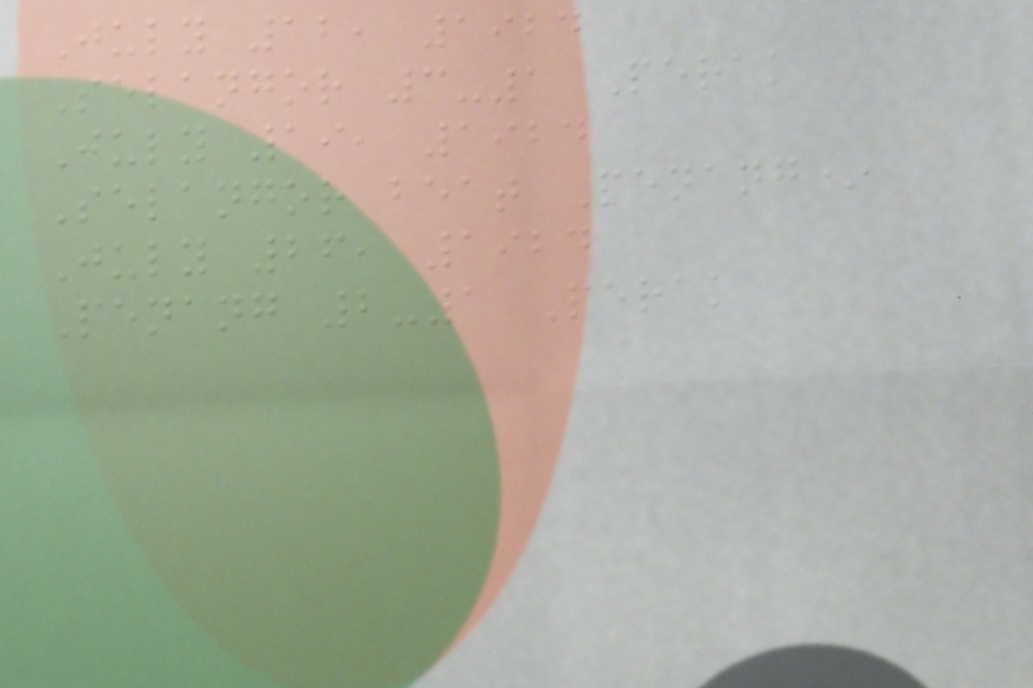July 12, 1924
Selangor 3-1 Perak
July 19, 1924
Selangor beat Penang*
July 26, 1924
Penang 2-1 Perak
